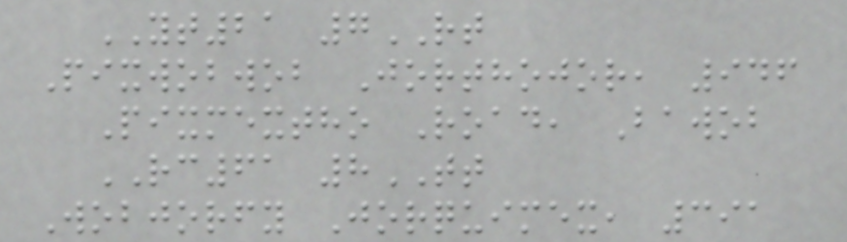YT21 7RT
Pixwobwob Jorthojor, 946
Pixmextho Road, Bawob
RC61 8TT
Wobjorfy Jorquimex, 391
